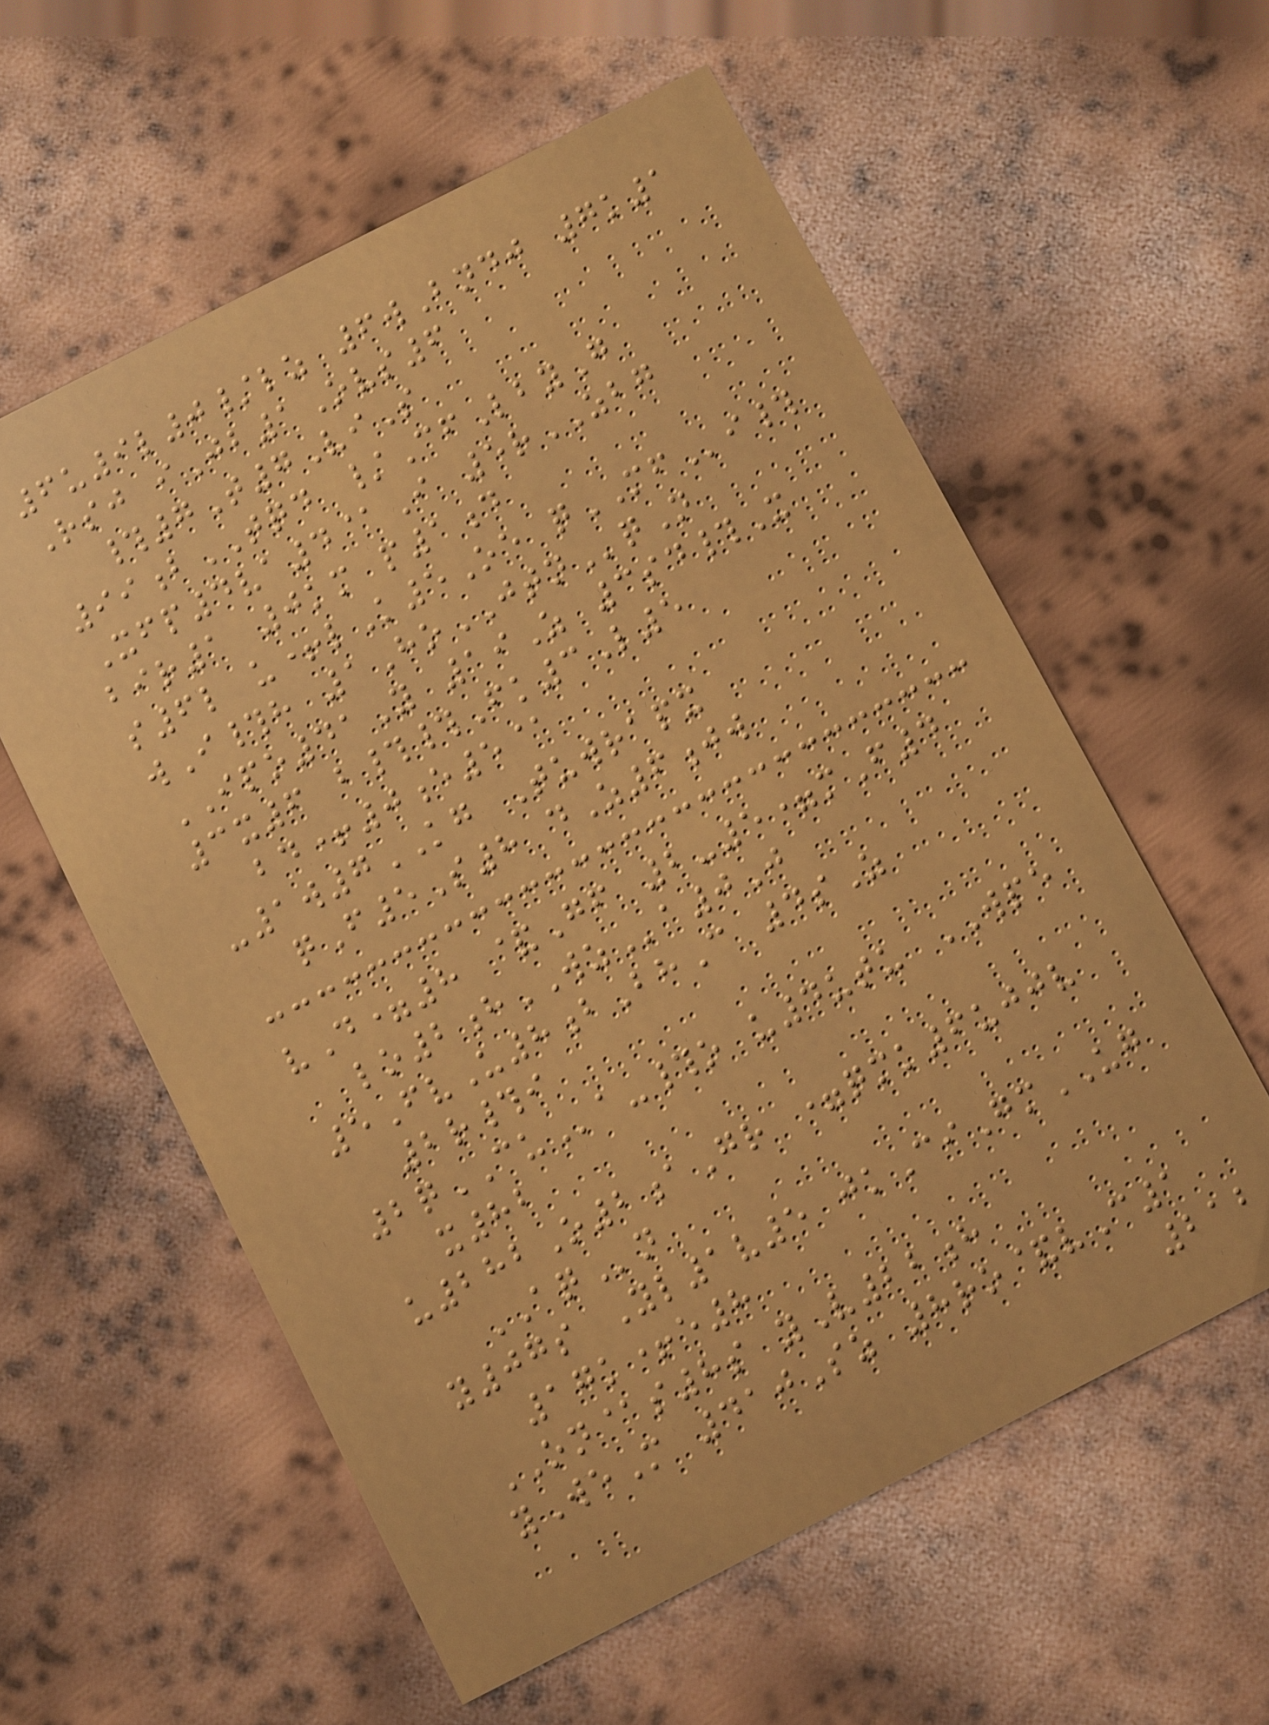6u9l0/lz 6wBndj 7k1
Rsj iJb1Ovs6
#7T7ViS
99bTQD /CfLbyG
Xfp4va4@I 5rZBG
bir1 0km p1d
s6l u+lK5Oe qMFi#
wI#h 1HoJTNqN
IPO41Y 19Z 3sd#X
3x6 b##Fk3L5
bd+0e5@
-1w7KG Tuwrapx
qF5S8 dZ6jw
vD=8 &Gf 2-5=mF4
lo2hWZa0J
5FvU8bBhC 4sZ
2r#i
2qCUa-#o u4utu WPE
x82
u282O2aGr =qmk6ujjv
AQn
y07s Yl1v5 jkCiGmUG
17k+e8
ON@s8s yV22h
yWeM 410Sz 8ro&vC1
212
